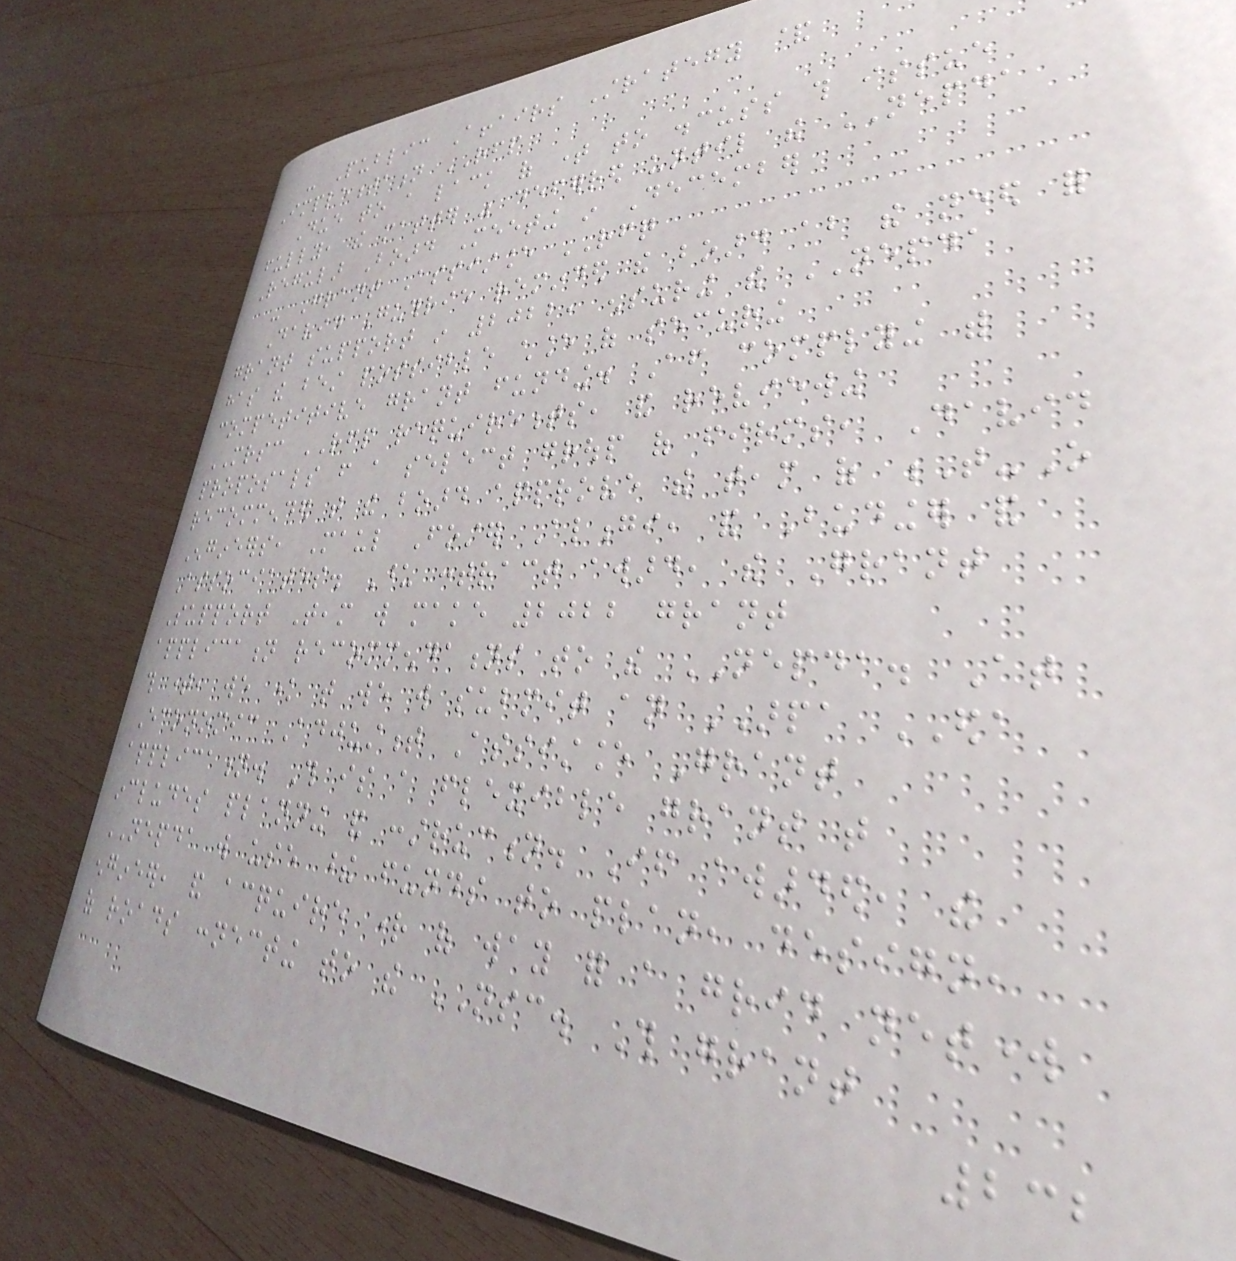- Public Affairs Strategy &
Implementation RFP
Due to a lack of time to discuss this issue
fully, the matter was deferred until the NEPDA
Regular Board Meeting in December
- Grant Assistance RFQ
David Guthrie reminded the board about the need for
grant support in 2022, ensuring the NEPDA
has the best possible chance of securing
competitive grant funding. After complying with
MRSC RFP requirements, and reviewing
proposals from a select group of firms, David
recommended that the board approve the team of T-O
Engineers, Maul Foster Alongi, and Budinger and
Associates. Upon contract award, the Grant
Support Team will make 2022 grant
application recommendations to the NEPDA. At
this time, we know that we will submit an ARPA EDA
Economic Adjustment Assistance Grant
application. This is a flexible grant that
includes planning and construction. If awarded, the
NEPDA will use these funds to plan, design,
engineer, and acquire right of way for a grid network
of roads connecting to the NSC. This grant
232
